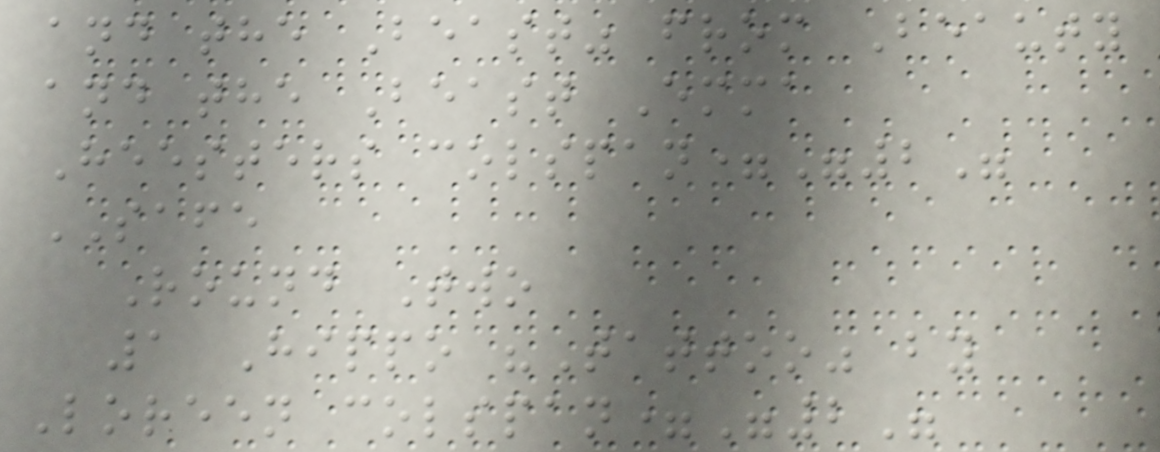and the Beast" from Beauty
and the Beast Emma
Heesters colspan="2"
SAFE
Round Two
1 Hippo "Tattoo" by
Loreen colspan="2"
